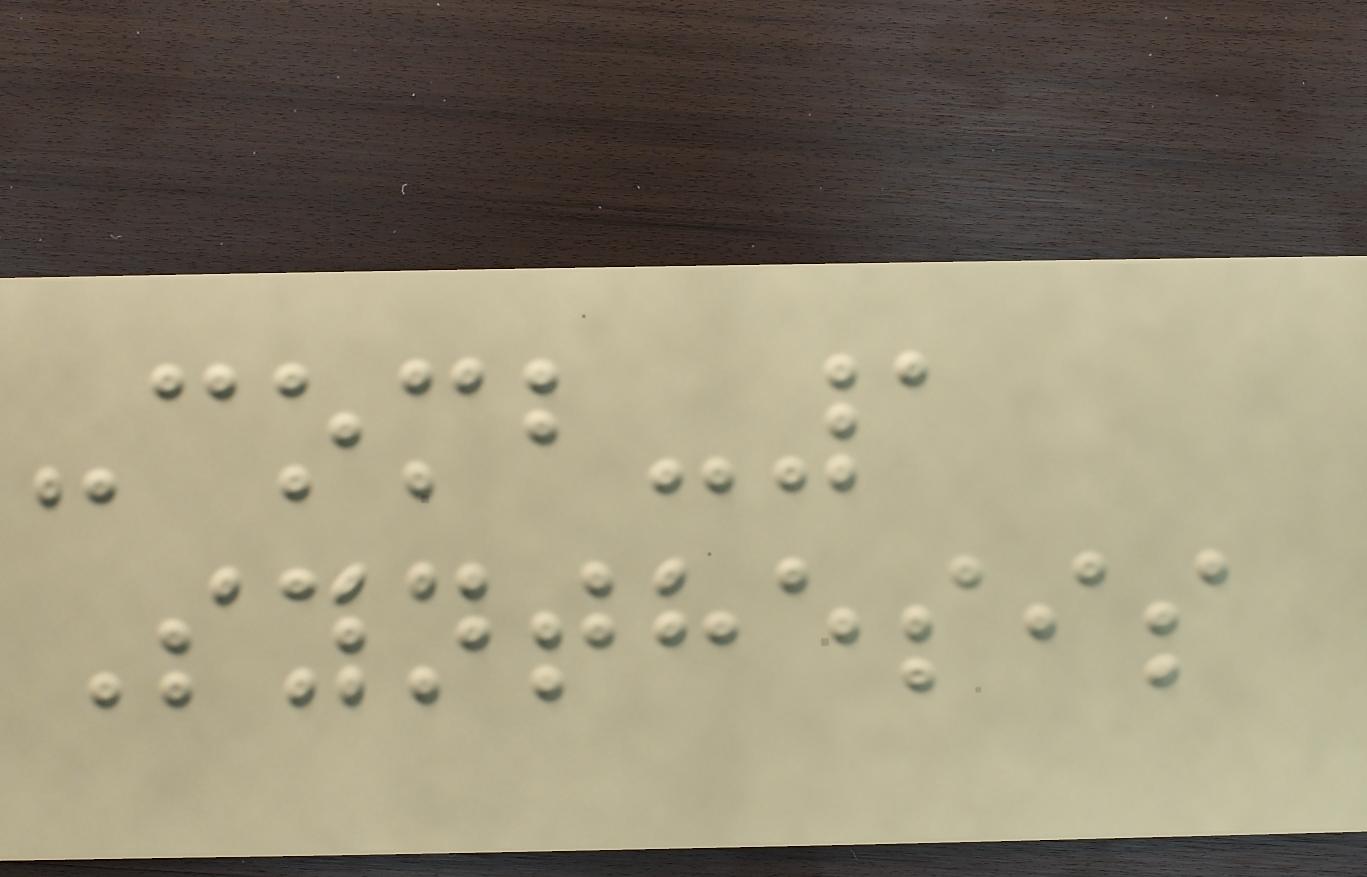-comb-1
Synthesis
